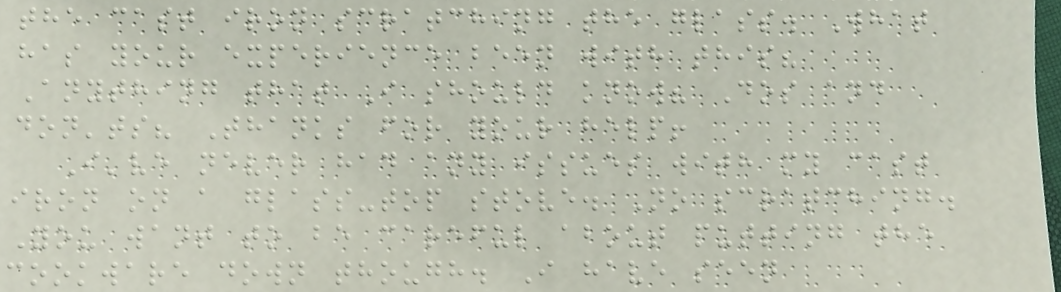the cast iron scratching the glass. What
has your experience been with this?
Anything that I should know? Dos and
don'ts? Thanks for your help!
I've never had any issues with my cast
iron on a glass-top stove. No scratching.
You want to be careful about putting the
cookware down though. I have seen
